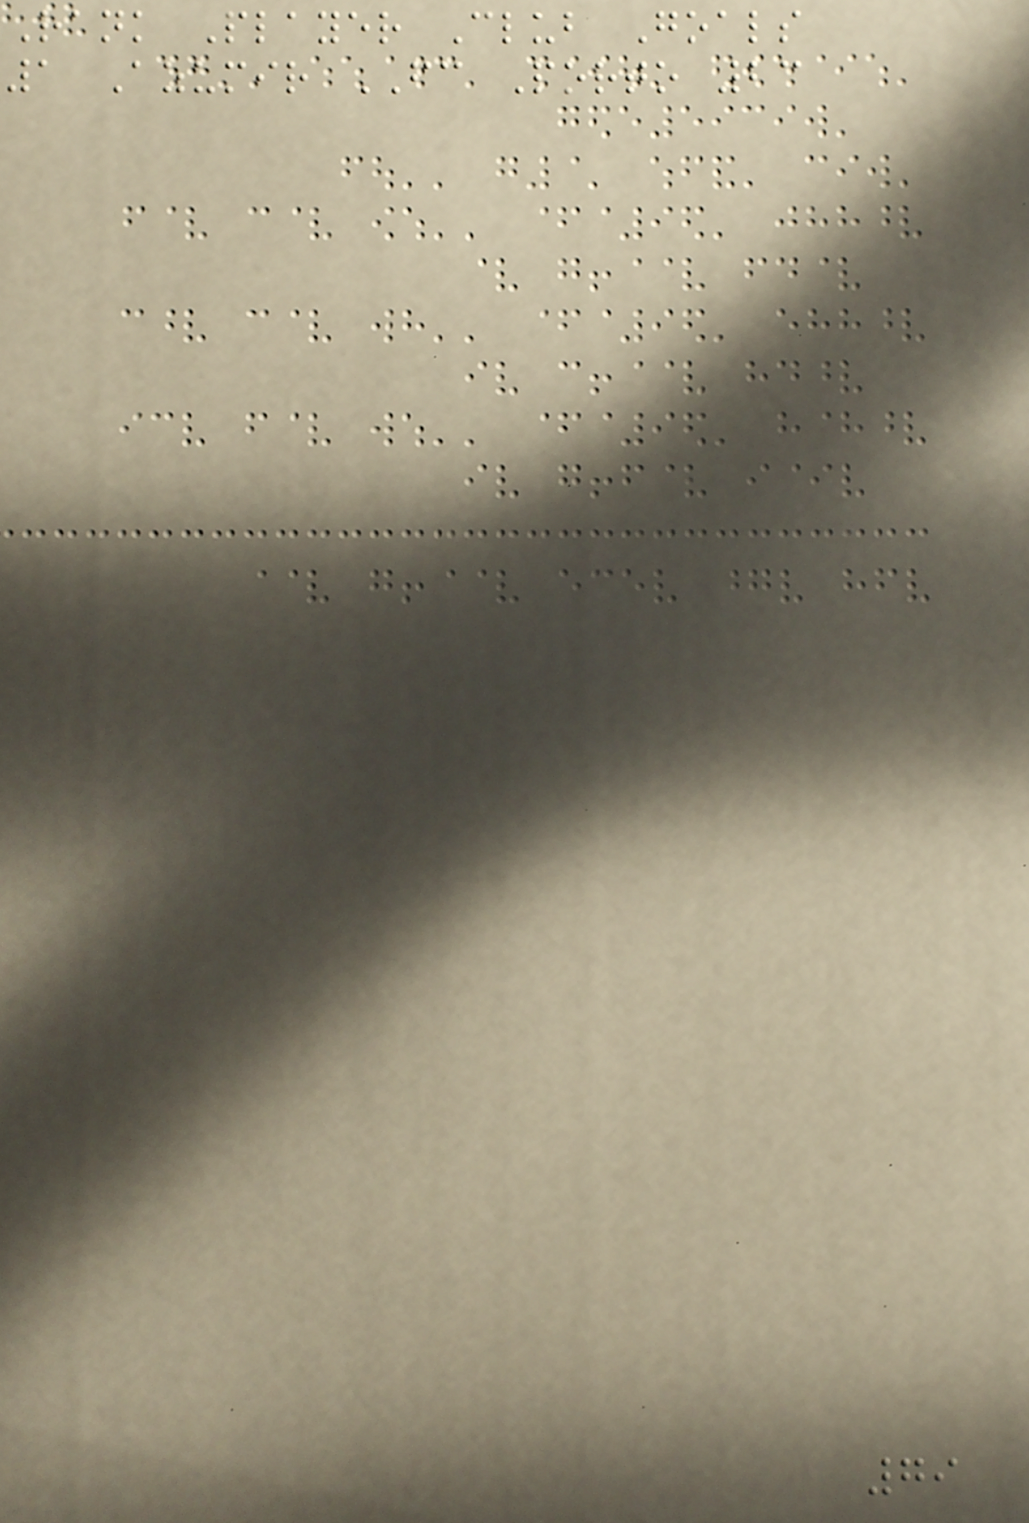Rank Player Club Goals
1 Azumir FC Porto 23
79
